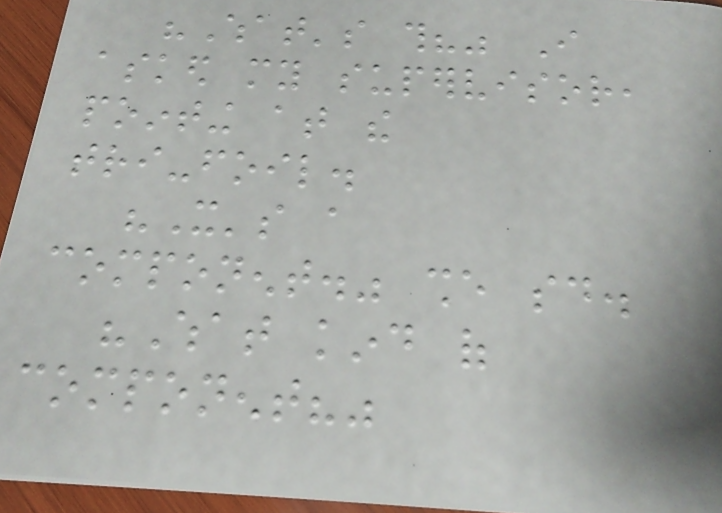"What's this?" I
asked my supervisor,
pointing at the
tri-foil.
"It's a
component." she said.
"What kind of
component?"
